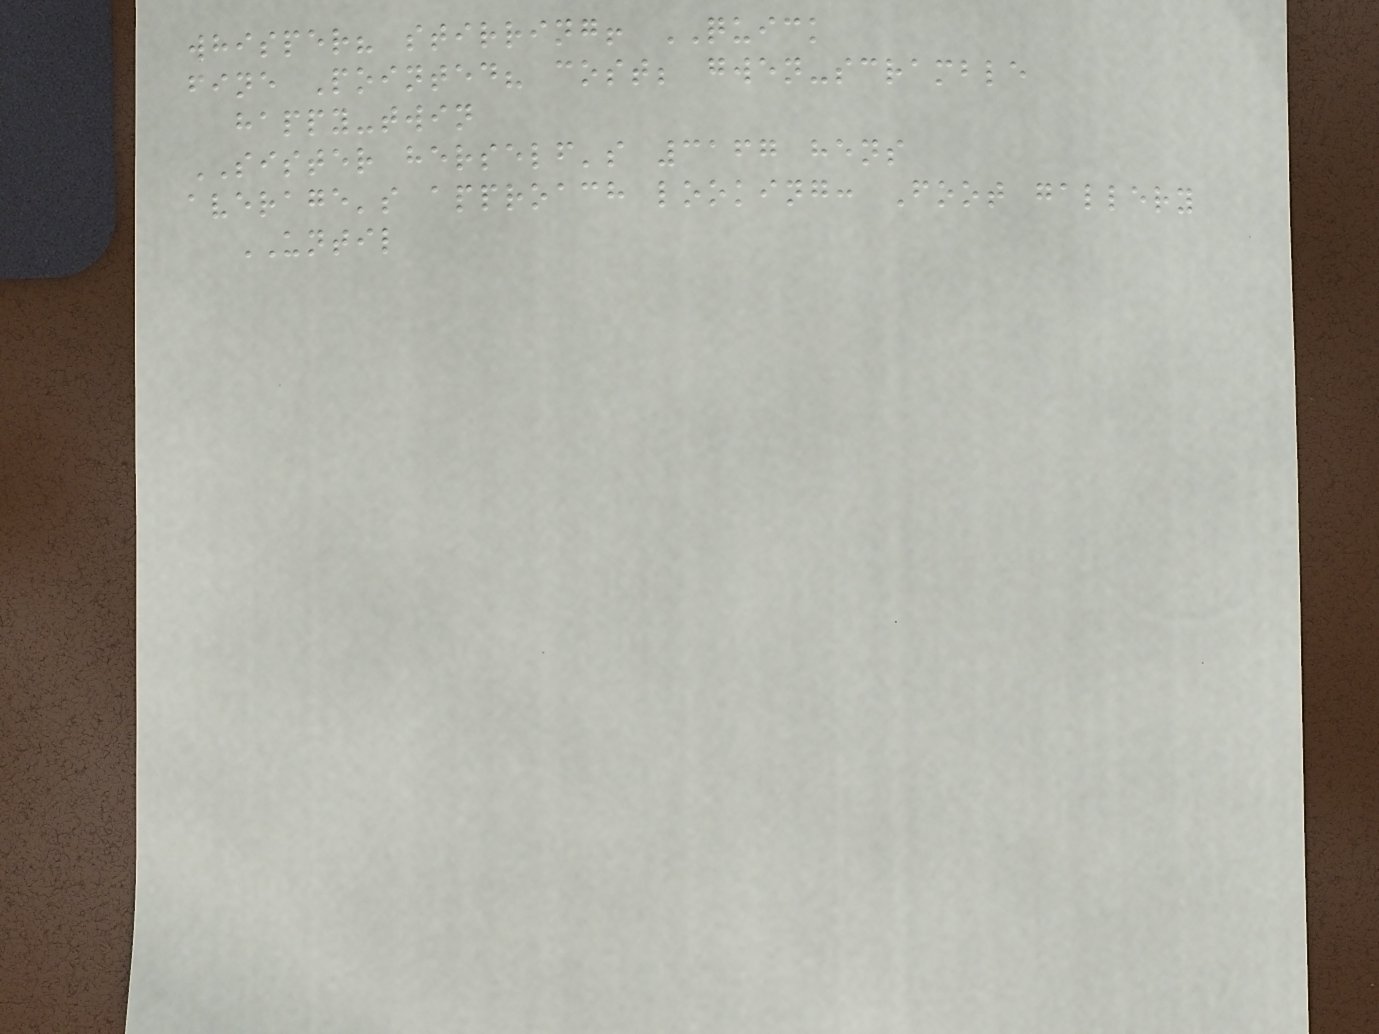whisper? stirring! QUICK
fine Pointed? cost; gwen-scramble
happy-twin
SISTER herself's 3167 hens
average's approach looking: Foot gallery
UNTIL
